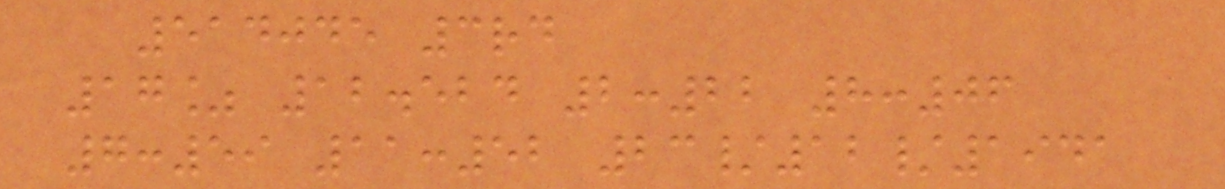514045 3rd
17% 12.524 2:22 8:06
7:59 11:52 23/12/1941
